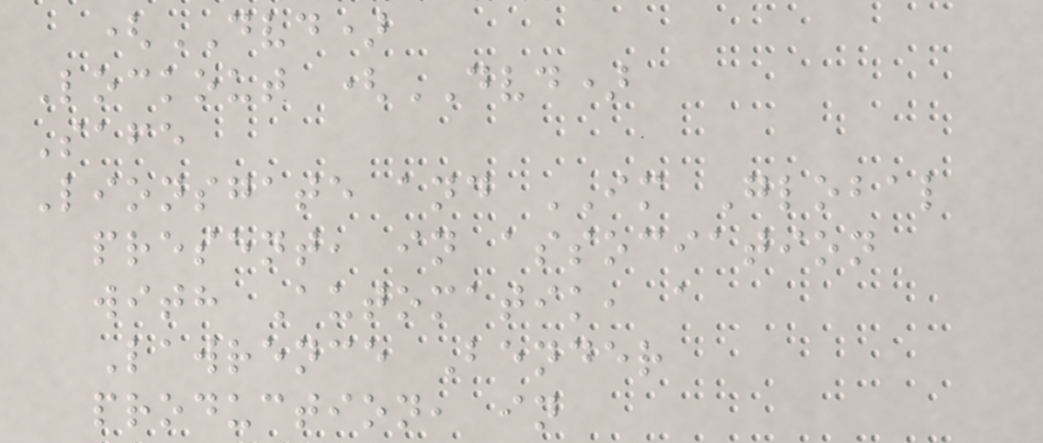(DVD)
Lockout (DVD)
Safe
Lionsgate and IM Global
present, in association
with Automatik, a
Lawrence Bender
production, in
